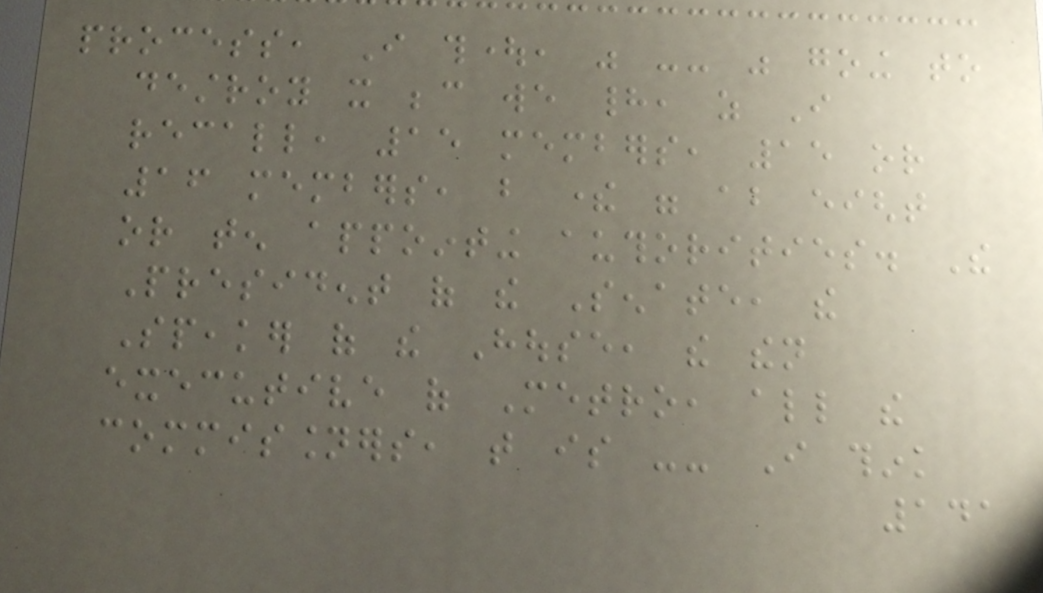process, I thought, was -- was going to
destroy it because we had, as I
recall, 15 members, 15 or
16 members, but there were about eight
or ten appointing authorities. The
President of the Senate, the
Speaker of the House, the then
executive of Metro, all the
commissioners, that is -- I think
141
